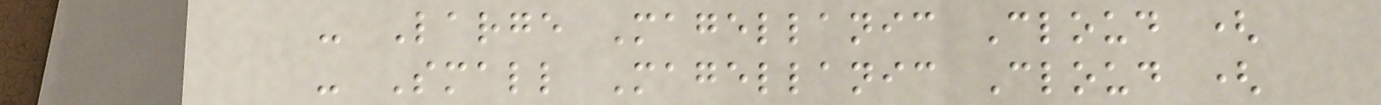- Large Magellanic Cloud (
- Small Magellanic Cloud (
